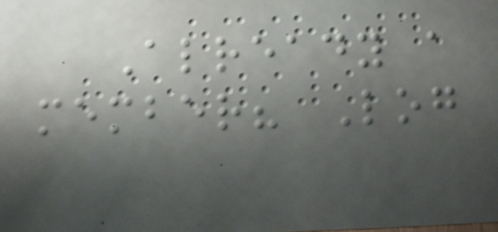Already a
member? Log
